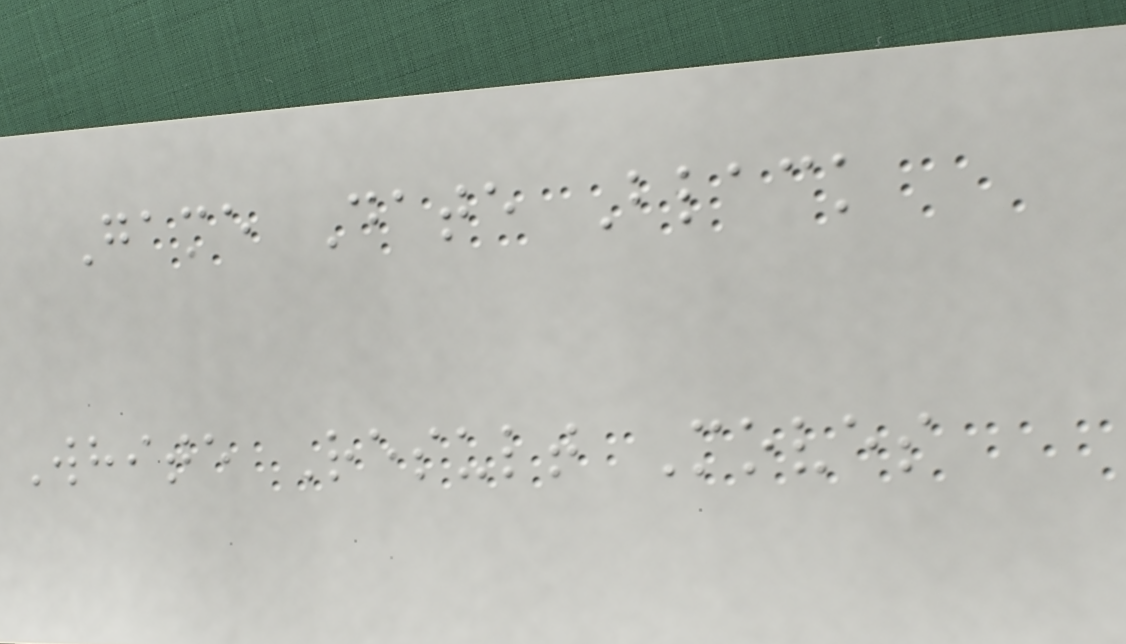Game Date Black
White Result Moves
